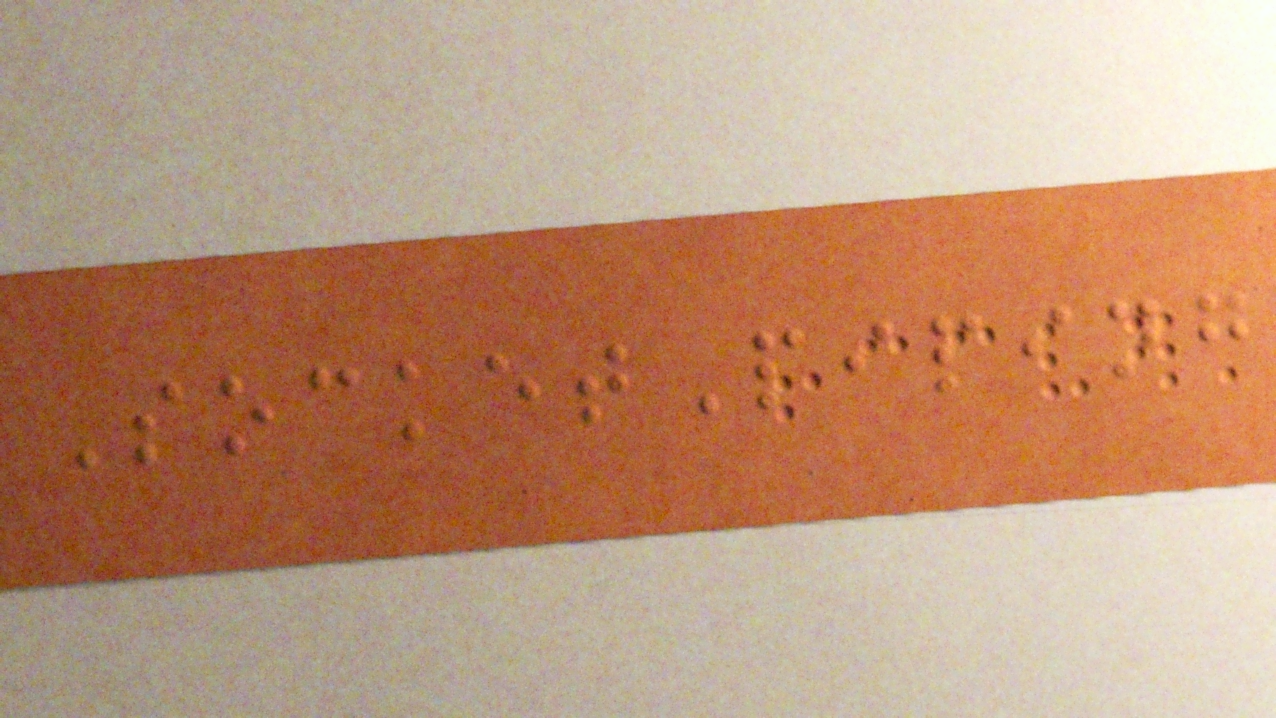SocketPiping
